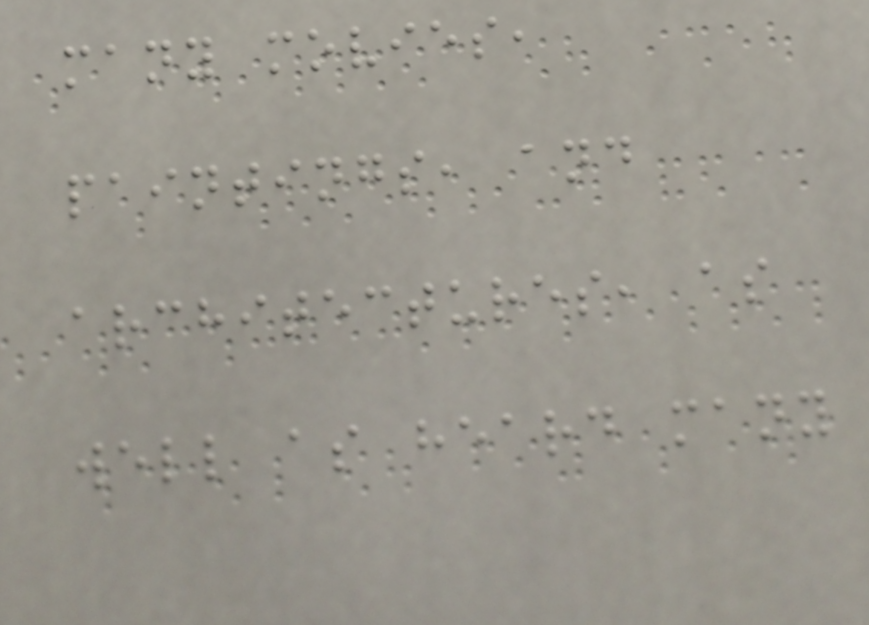many movies,
paintings, and
architectures, as
well as heard many
